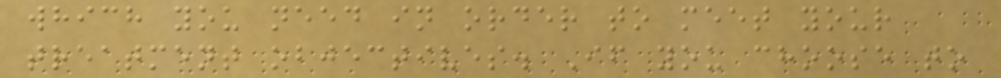which you need in order to meet your
treatment objectives. If you choose to
